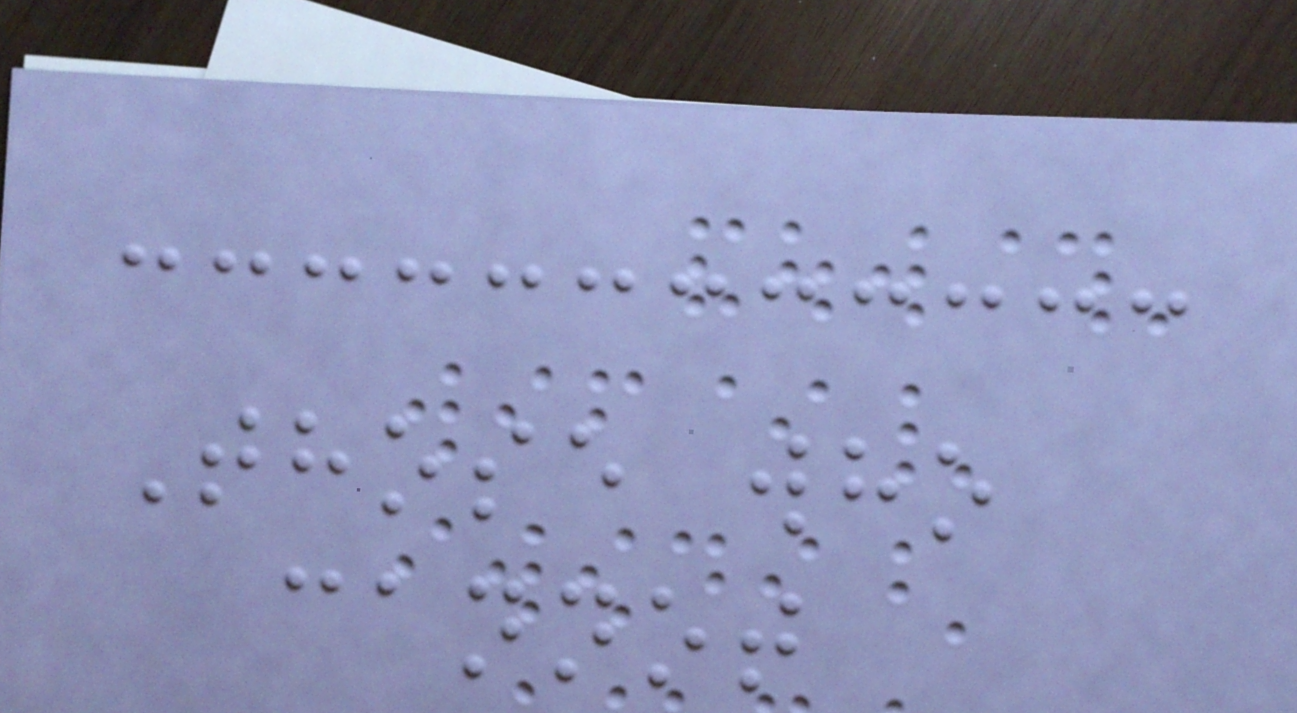Those who
cannot
